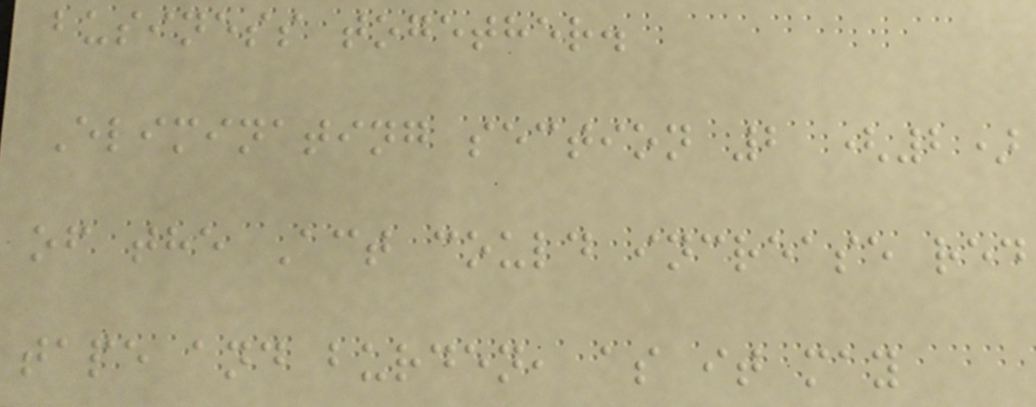business together.
Eliminating section 2 (2)
of the Act could increase red
tape and burden, as it may
